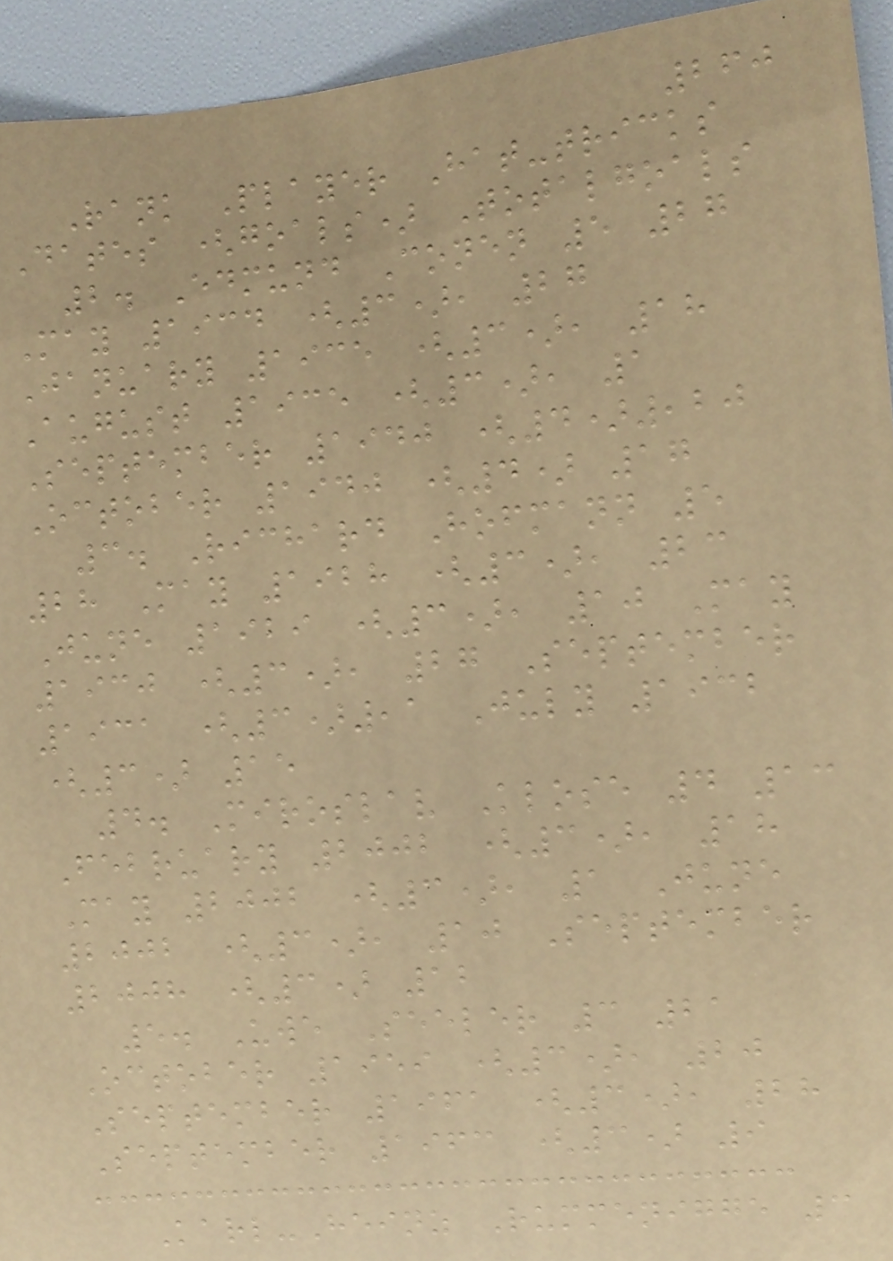260
Rank Player Hat-tricks
Dates (goals) Totalgoals
2. Edmund Conen 5 27
May 1934 (3), 27
January 1935 (3), 18
August 1935 (3), 1
September 1940 (4),20
October 1940 (4) 17
3. Richard Hofmann 5
28 May 1928 (3), 23
June 1929 (3), 10 May
1930 (3), 27 September
1931 (3),1 July 1932
(3) 15
4. Miroslav Klose 4 13
February 2002 (3), 18
May 2002 (3), 1 June
2002 (3), 10 September
2008 (3) 12
5. Uwe Seeler 3 21
October 1959 (3), 20
September 1961 (3), 28
September 1963 (3) 9
Karl-Heinz Rummenigge 3
